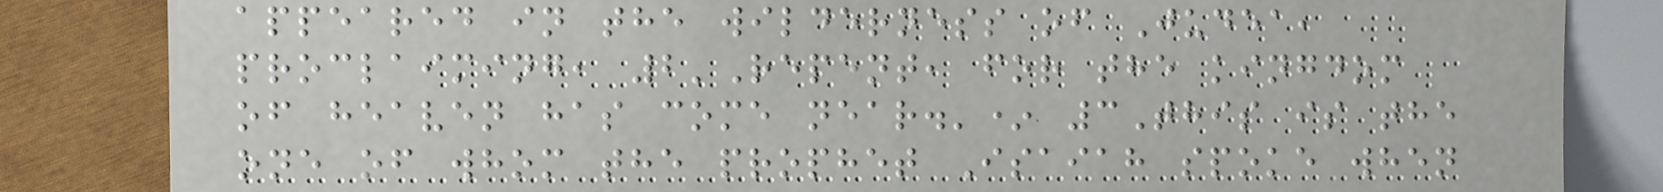appeared in the wilderness of Judea,
proclaiming, 2'Repent, for the kingdom
of heaven has come near.'* 3This is the
one of whom the prophet Isaiah spoke when
